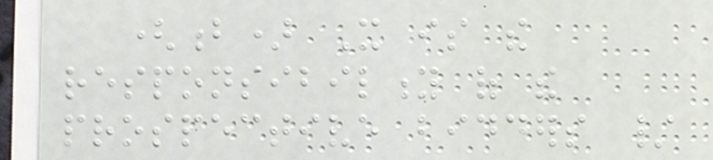(b) It is the
responsibility of the
prospective bidders /
